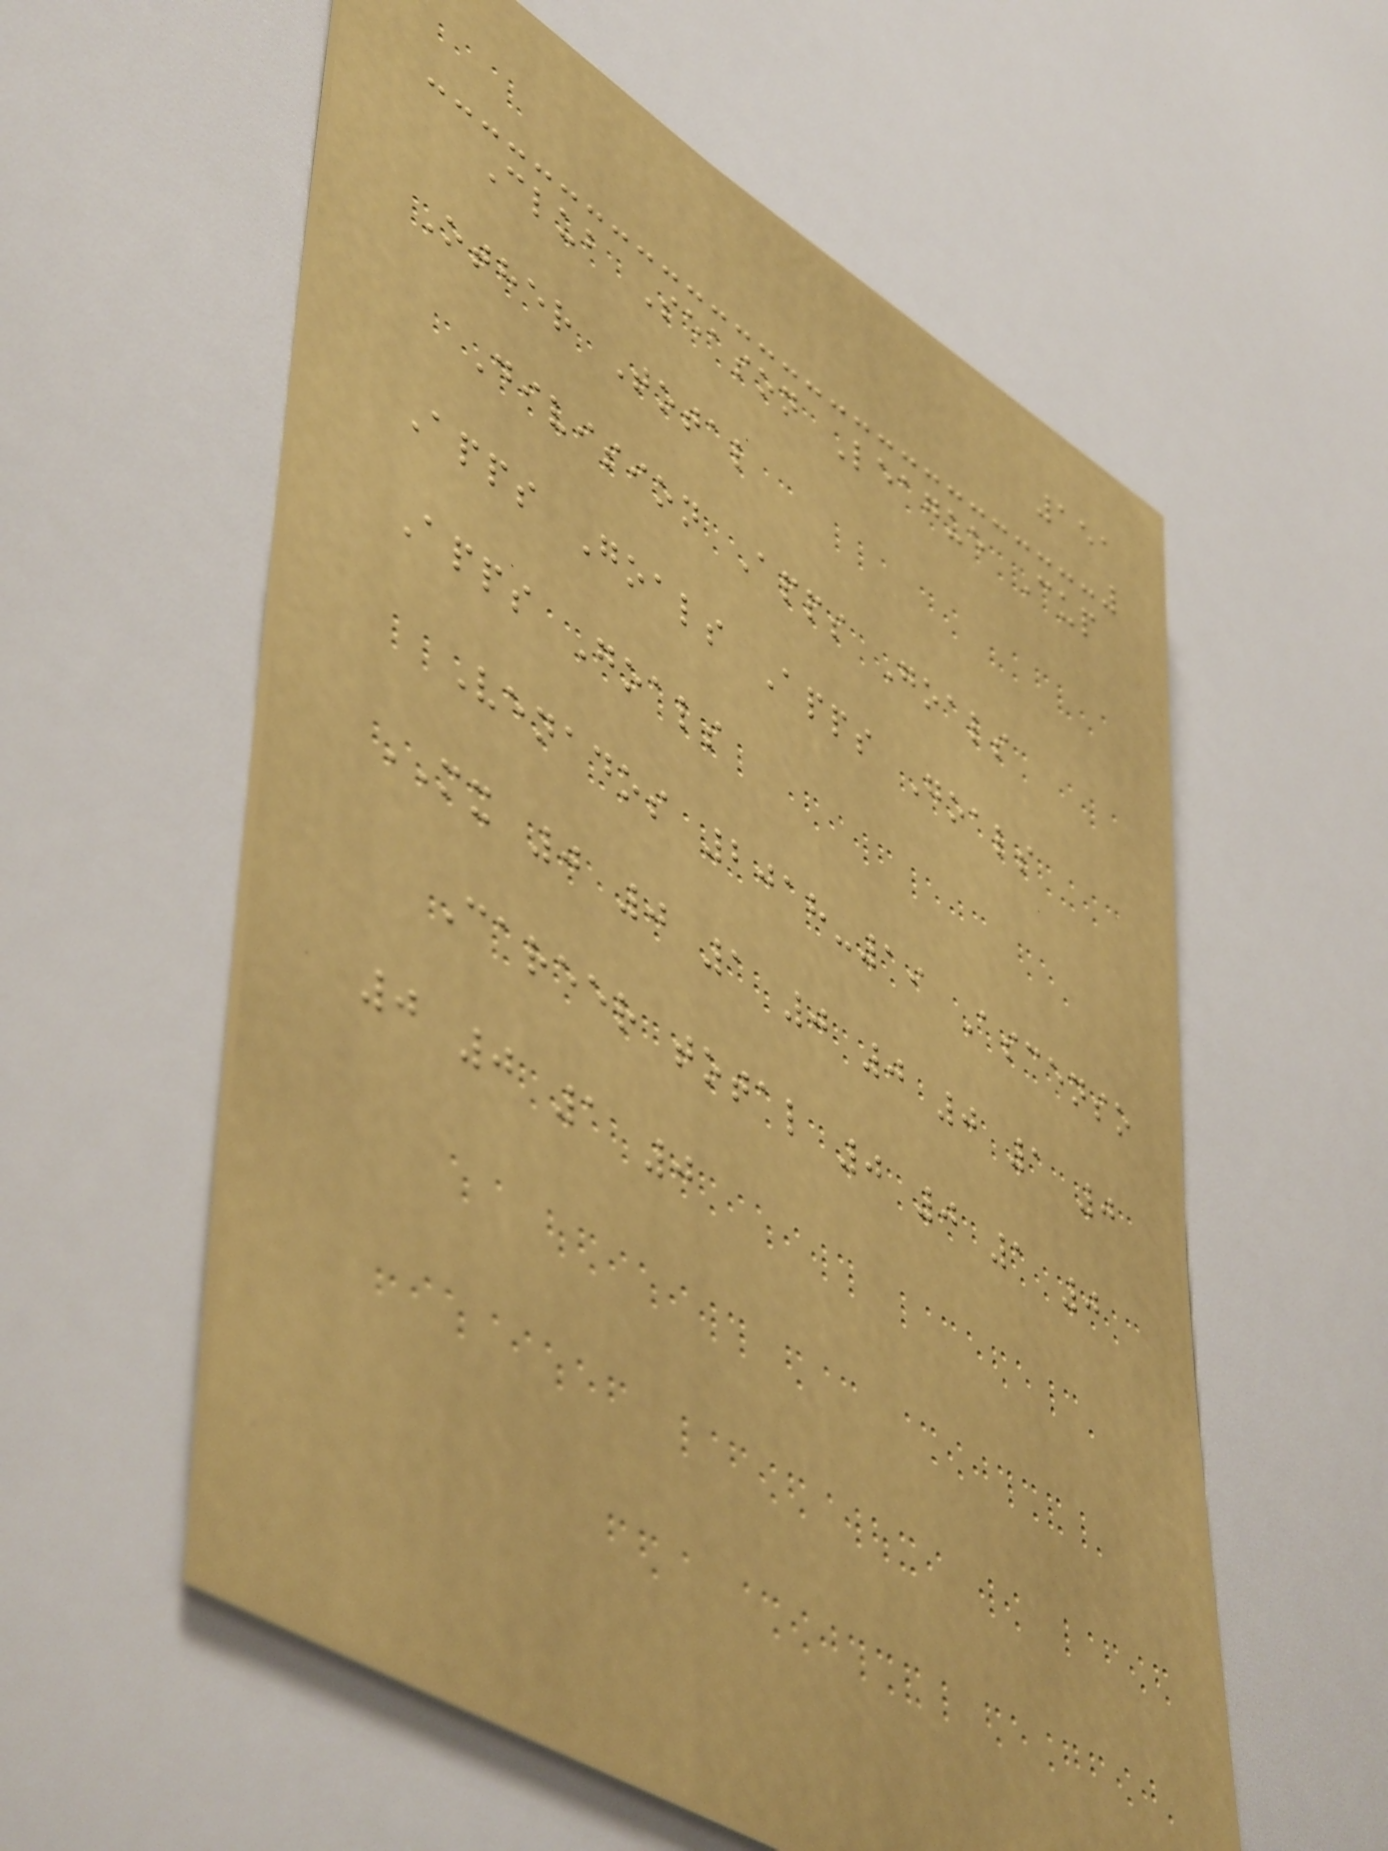151
Club Season League Cup
Other Total
Division Apps Goals
Apps Goals Apps Goals
Apps Goals
Venados 2018-19 Ascenso
MX 0 0 1 0 0 0 1 0
Career total 0 0 1 0
0 0 1 0
